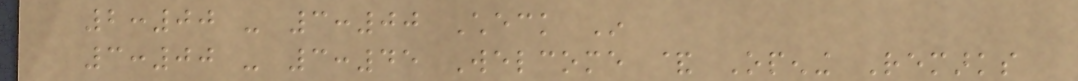2:00 - 3:00 Check In
3:00 - 3:45 Welcome & Opening Remarks
